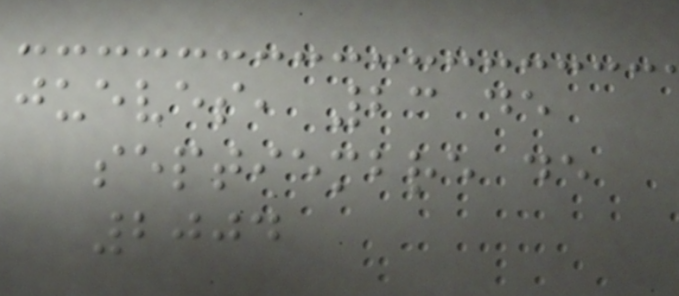jueves, 23 de
septiembre de
2004
